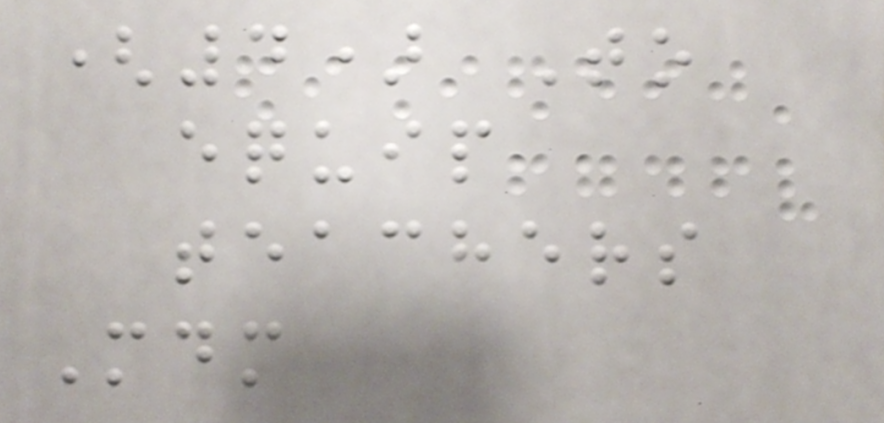(4) To
equip
teachers
Mdm
